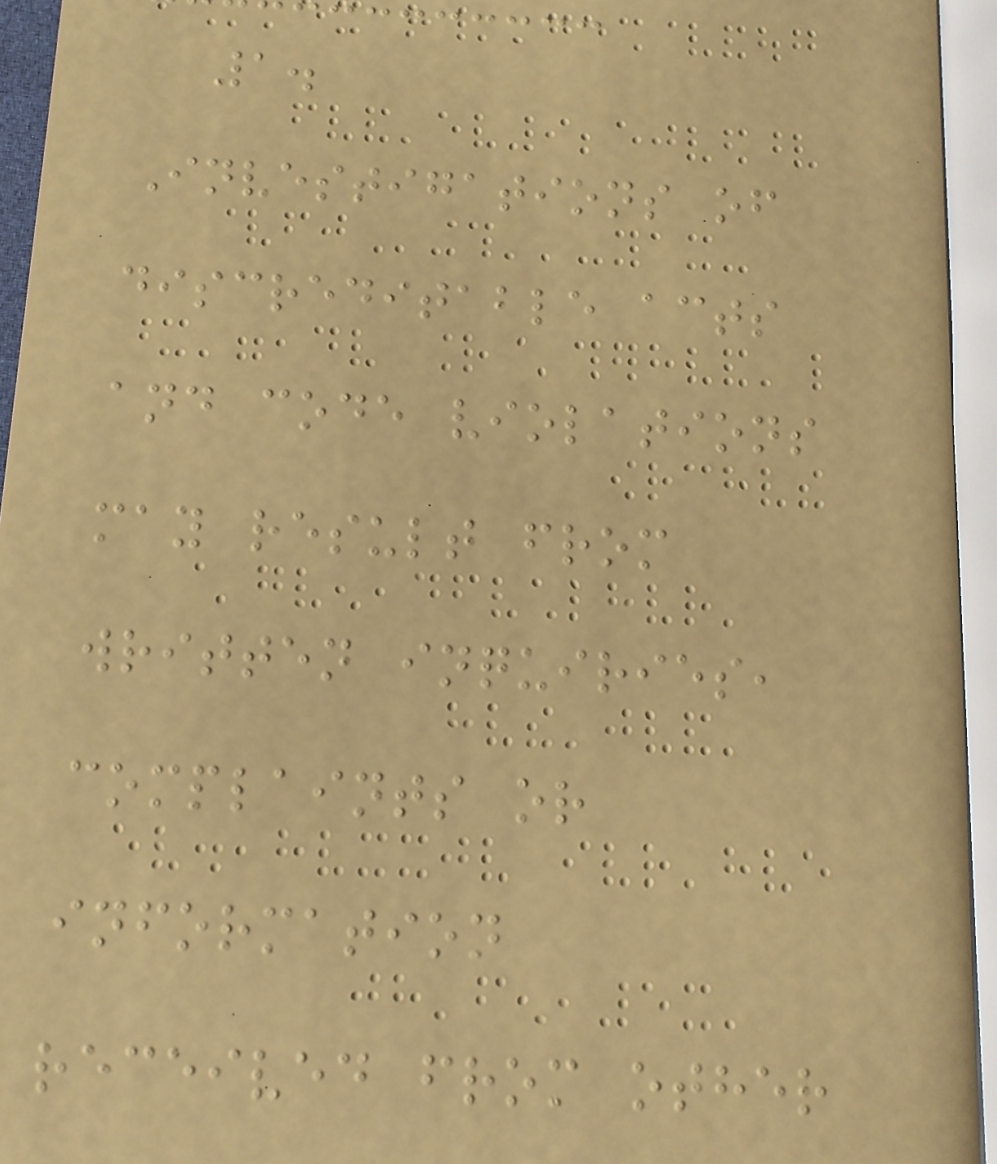1.
Investigations of
discreditable acts
and code violations
may result from
written inquiries,
complaints or
information
received from other
